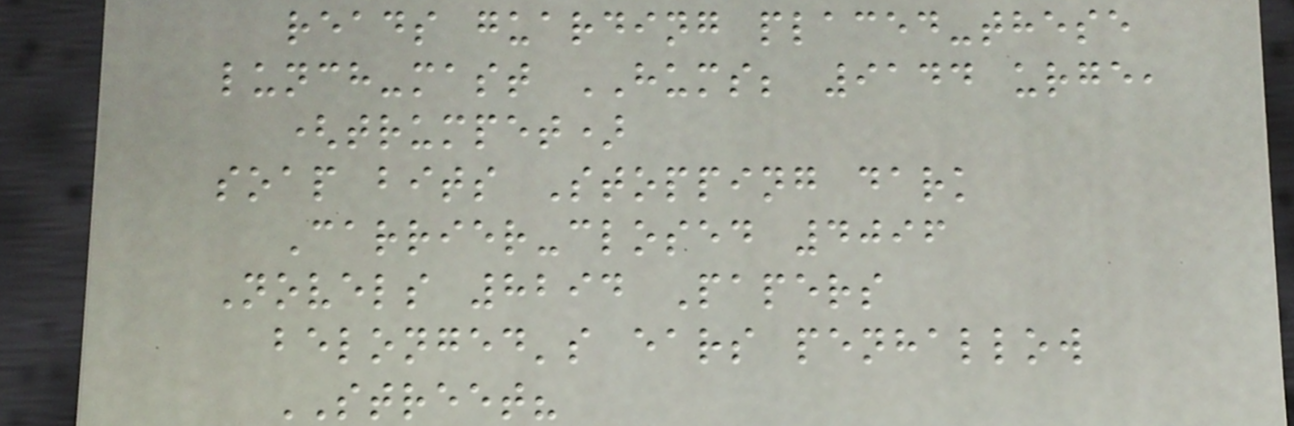reads guarding placed-these
lunch-mast HUMS; 9144 urge,
(trumpet)
soap bits Stopping dark
Carrier-closed 4096
Novels 8294 Papers
belonged's ears penhallow
STREET?
